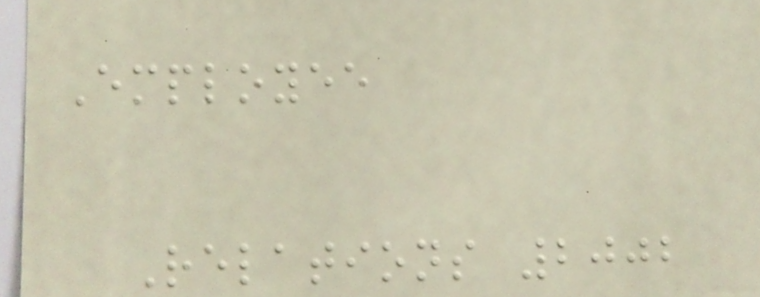Employee
Relations 2002
